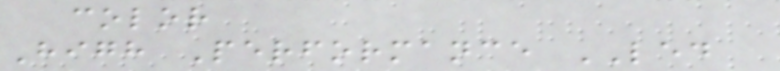color
High Performance LED
